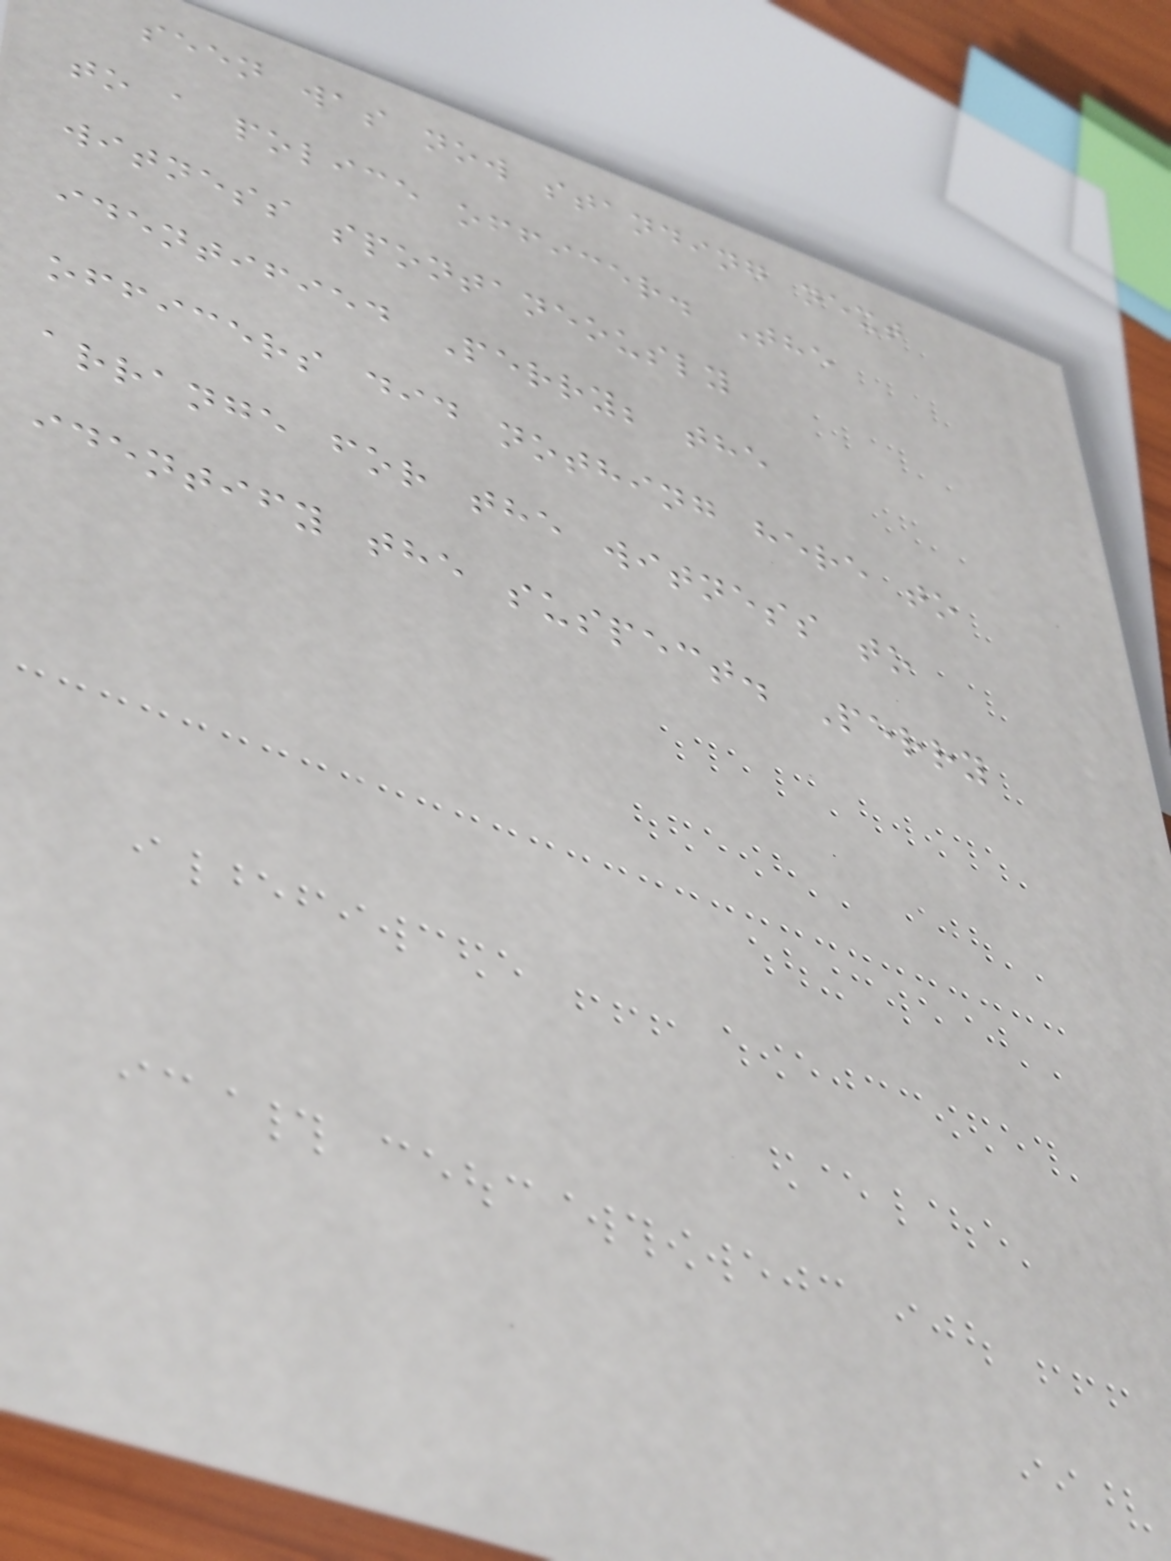seen was now standing next
to a police officer. The
witness spontaneously
identified Perry; the
officers did nothing here to
arrange for the witness to
identify the suspect. Perry
